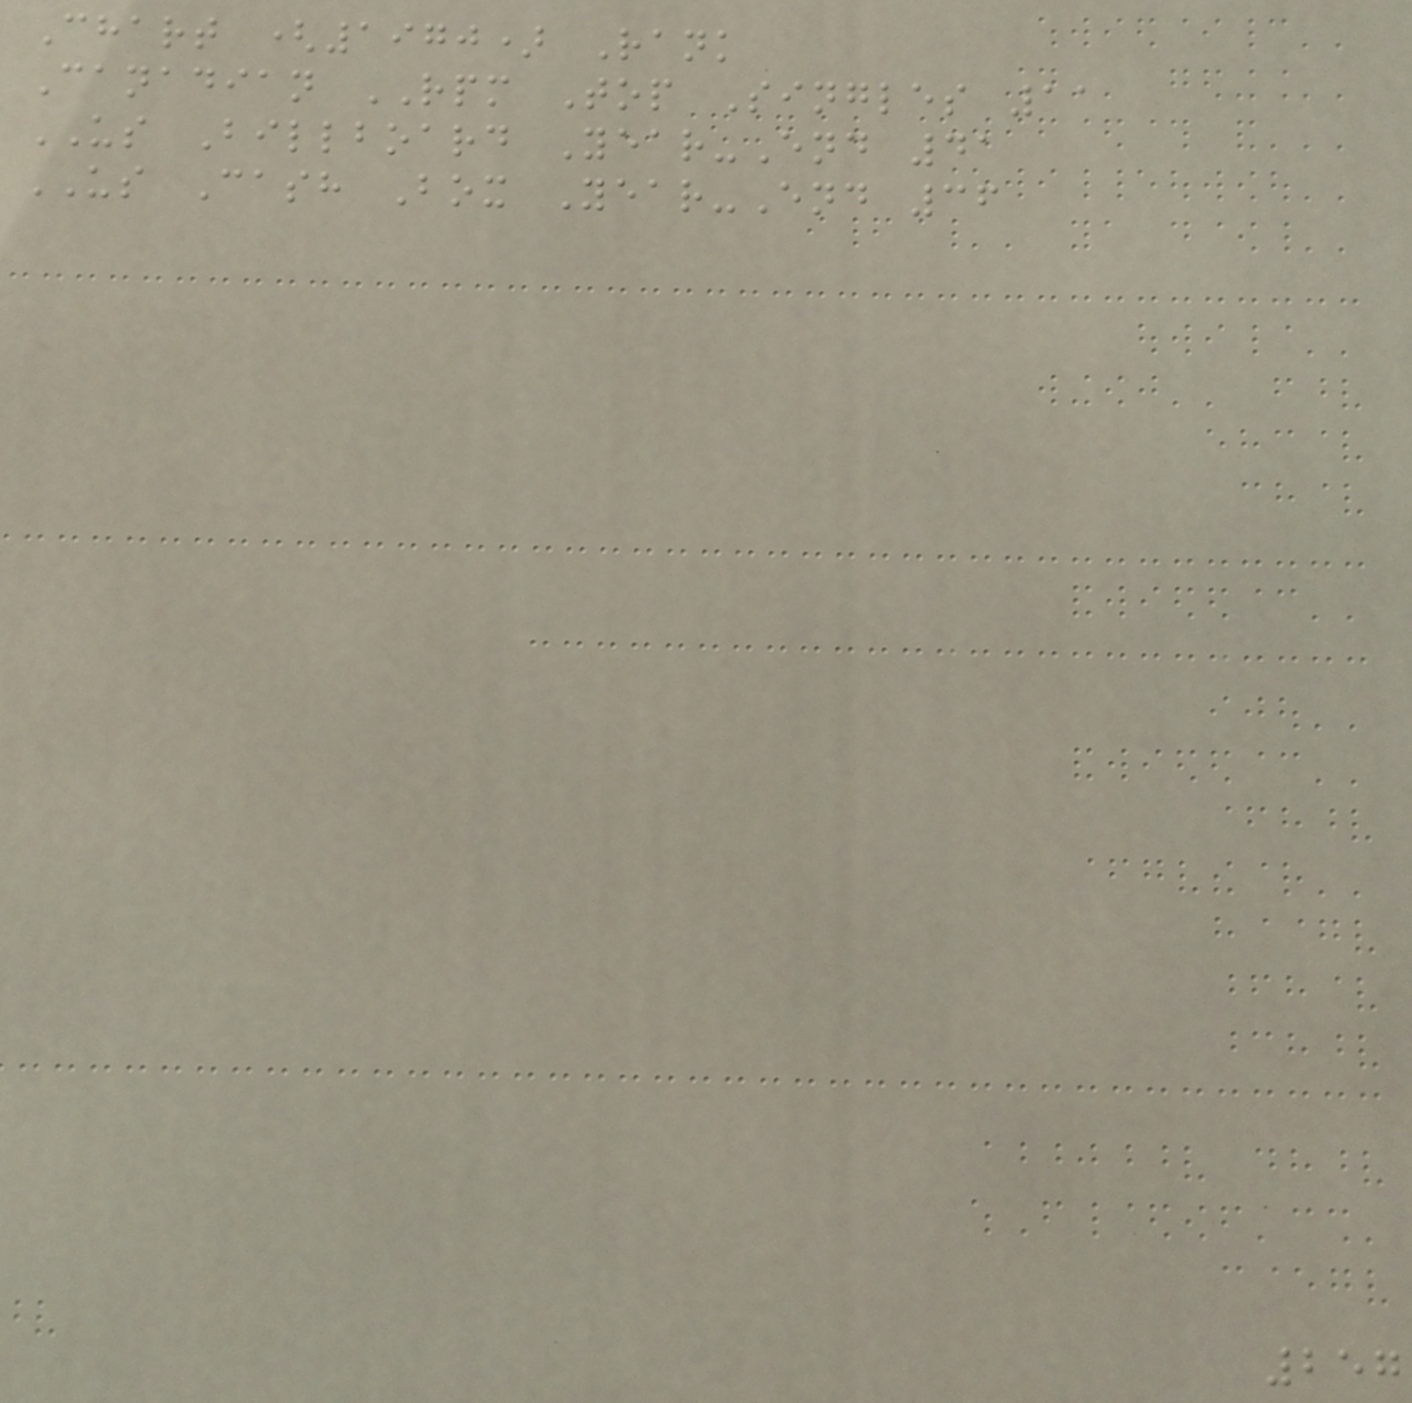Chart (1970) Rank
Canadian RPM Top Singles 11
US Billboard Year-End 41
US Cash Box Year-End 36
257
